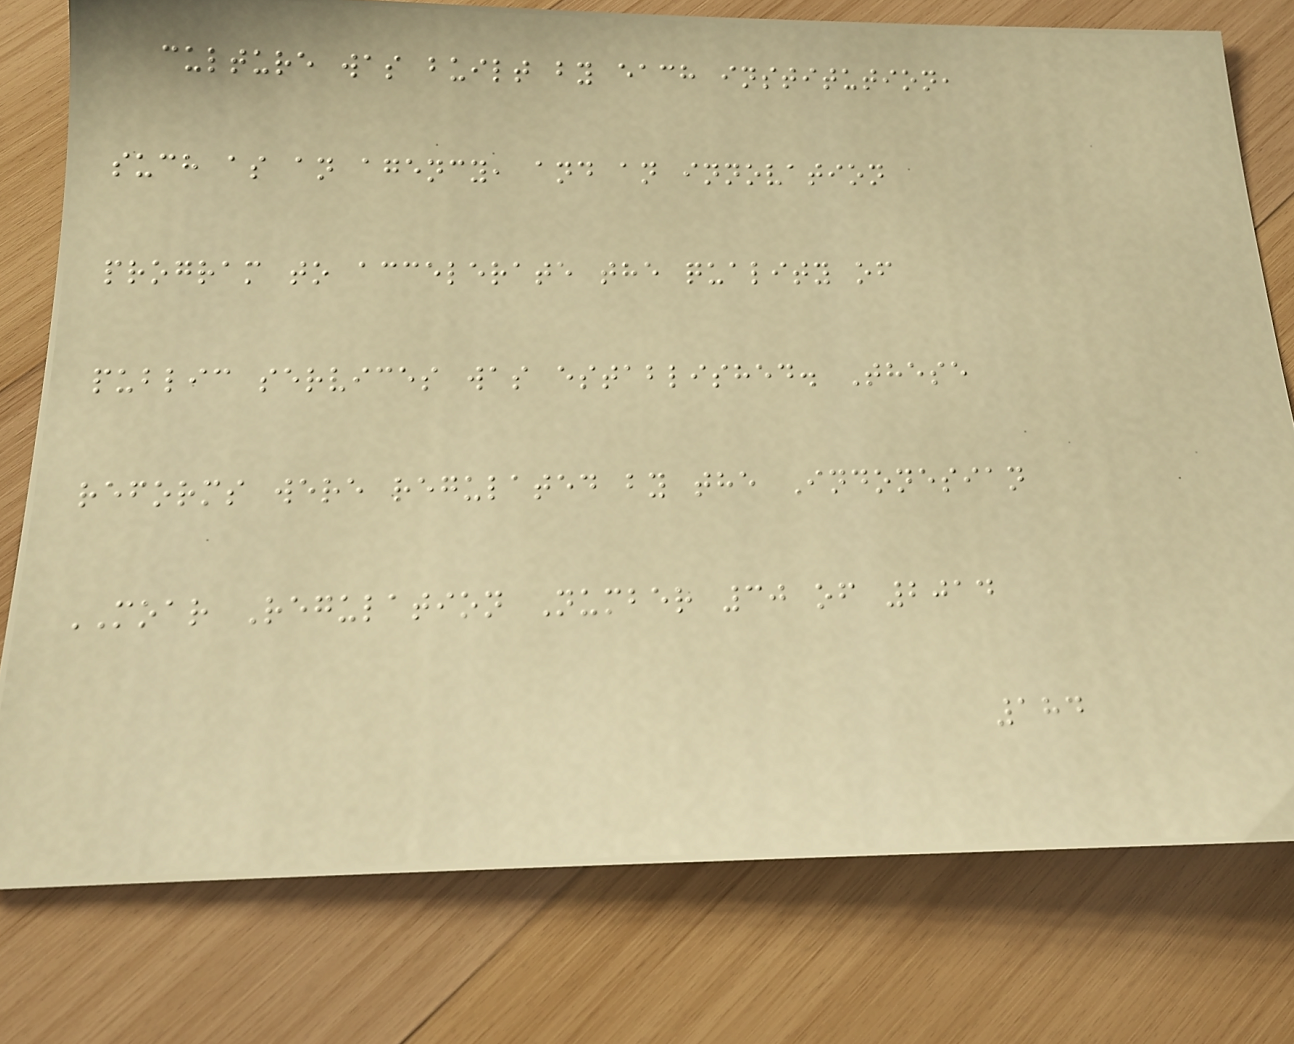culture was built by each institution,
such as an agency, and an innovation
program to accelerate the quality of
public services was established. These
reforms were regulated by the Indonesian
MOAR Regulation Number 30 of 2014
184
